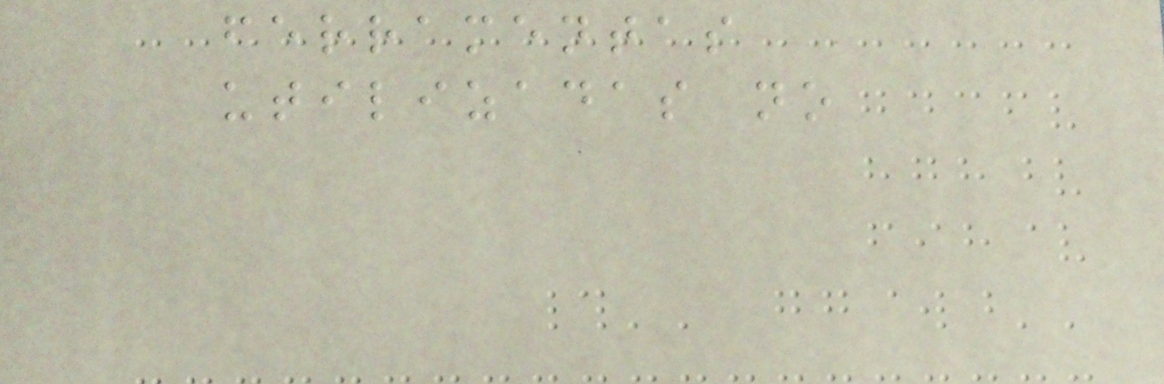ferramentas
utilizadas no
